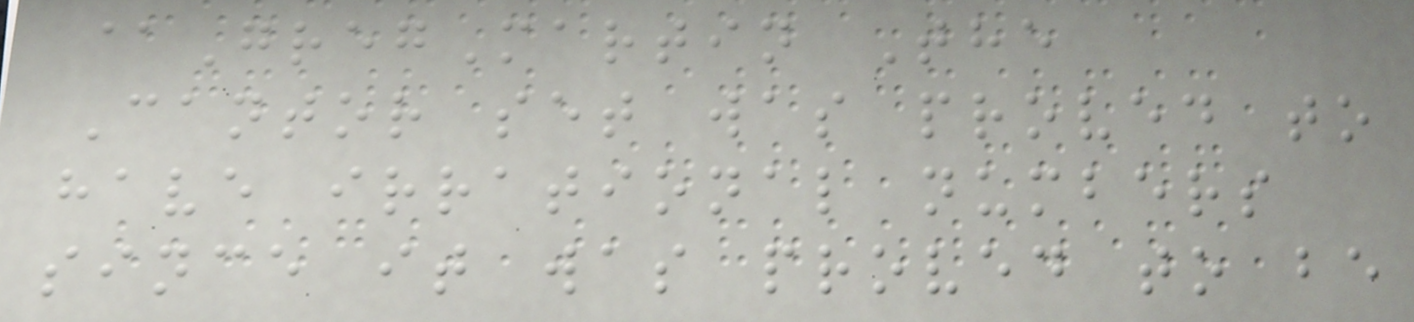@GregMartin The
Cantor set was proved to
have irrational numbers
since it was proved to be
